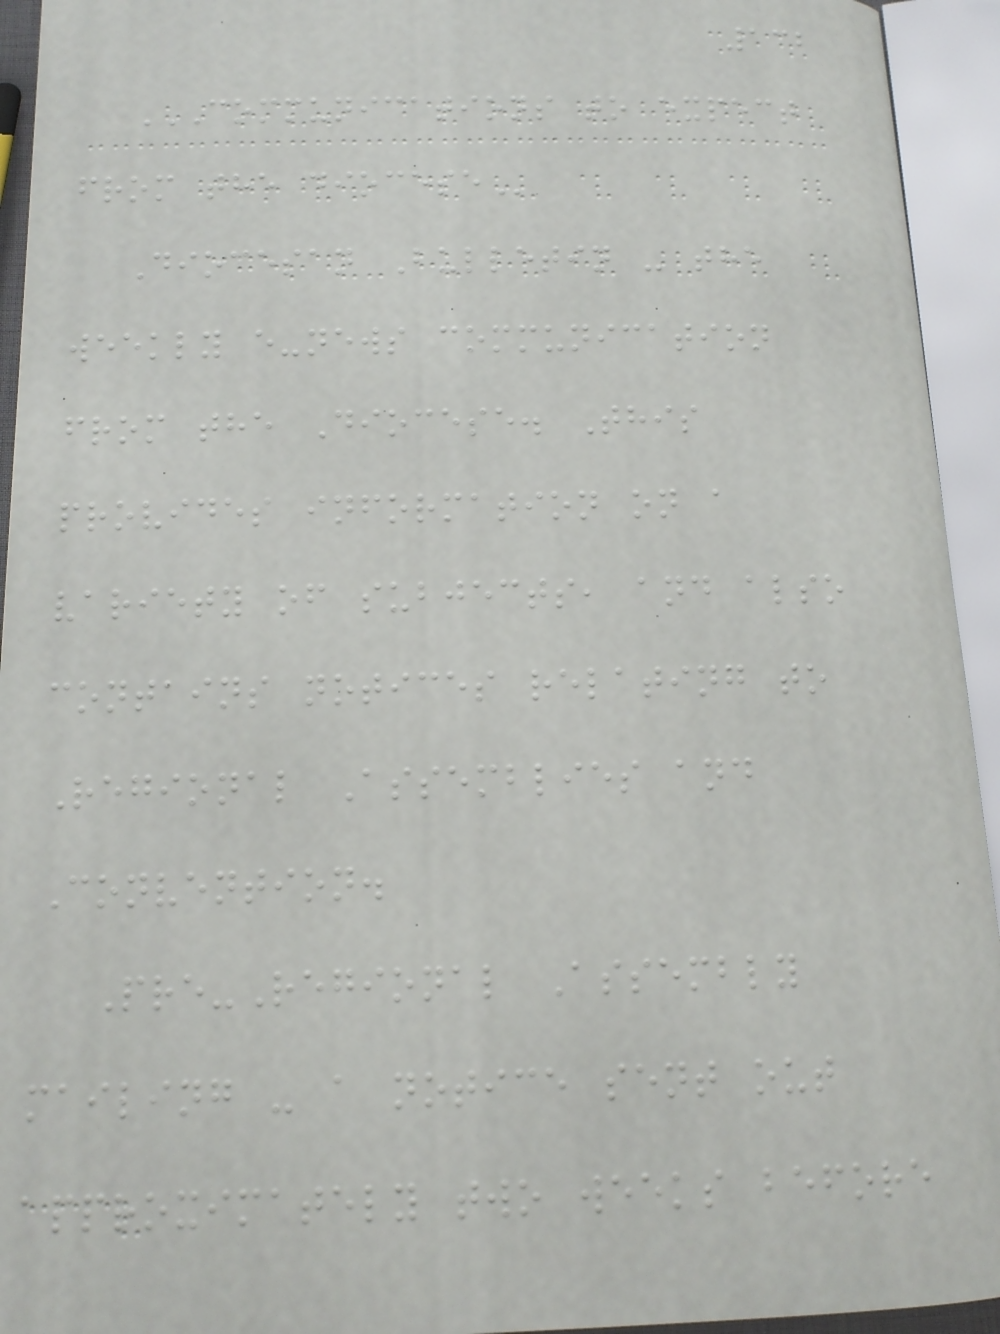132
COMMUNICATIONS TO EXPECT
FROM THE DIOCESE
Diocesan Bulletin - the
weekly e-news communication
from the Diocese. This
provides information on a
variety of subjects, and also
contains notices relating to
Regional Assemblies and
Convention.
Pre-Regional Assembly
mailing - a notice sent out
approximately two weeks before
